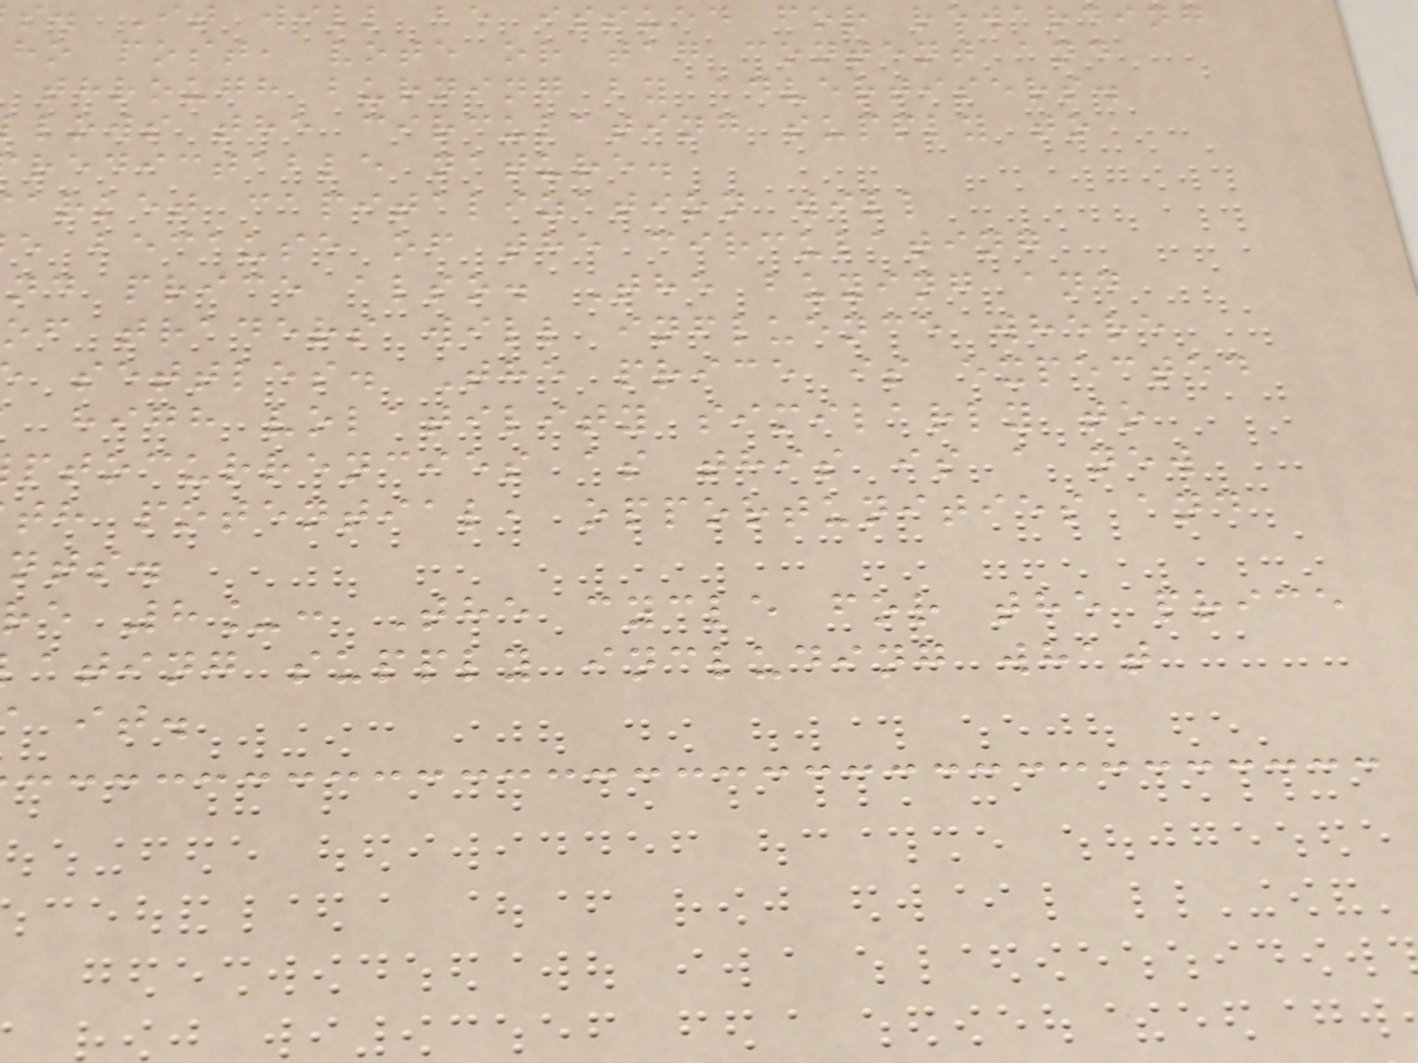s. It will be issued for rewarding
ho post, vote or tag content and
through burning by advertisers.
lows the circulating supply to
redictable nature.
arket capitalization will
e because of the circulating
nd price also. The buying and
of traders will influence where
settles. The price is expected
high volatility similarly to
ptocurrencies as this is a new
th potential, opportunities and
nts.
re 8_: The cycle for the price
ating supply including what
